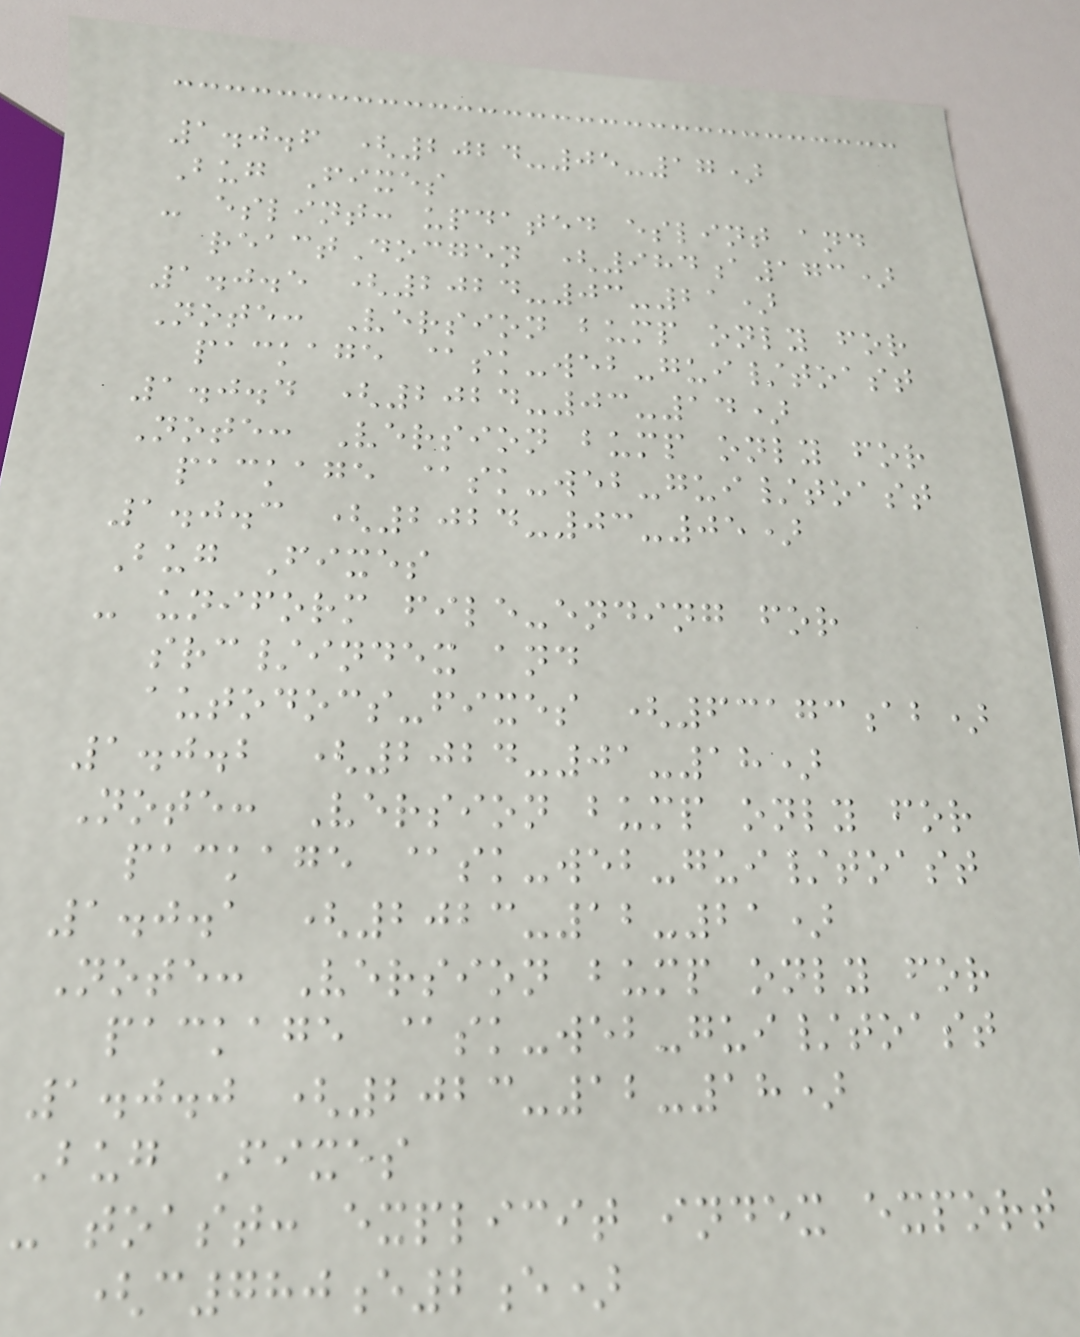1.0.6 (2024-05-17)
Bug Fixes
- eslint: updated eslint and
reactDocgen (984a173)
1.0.5 (2024-03-21)
Note: Version bump only for
package @sk-web-gui/toast
1.0.4 (2024-03-14)
Note: Version bump only for
package @sk-web-gui/toast
1.0.3 (2024-03-05)
Bug Fixes
- uniform file-ending for
src/index and
autodocs-fixes (63173ab)
1.0.2 (2024-01-18)
Note: Version bump only for
package @sk-web-gui/toast
1.0.1 (2023-12-21)
Note: Version bump only for
package @sk-web-gui/toast
1.0.0 (2023-12-18)
Bug Fixes
- toast: explicit index export
(c780e2e)
